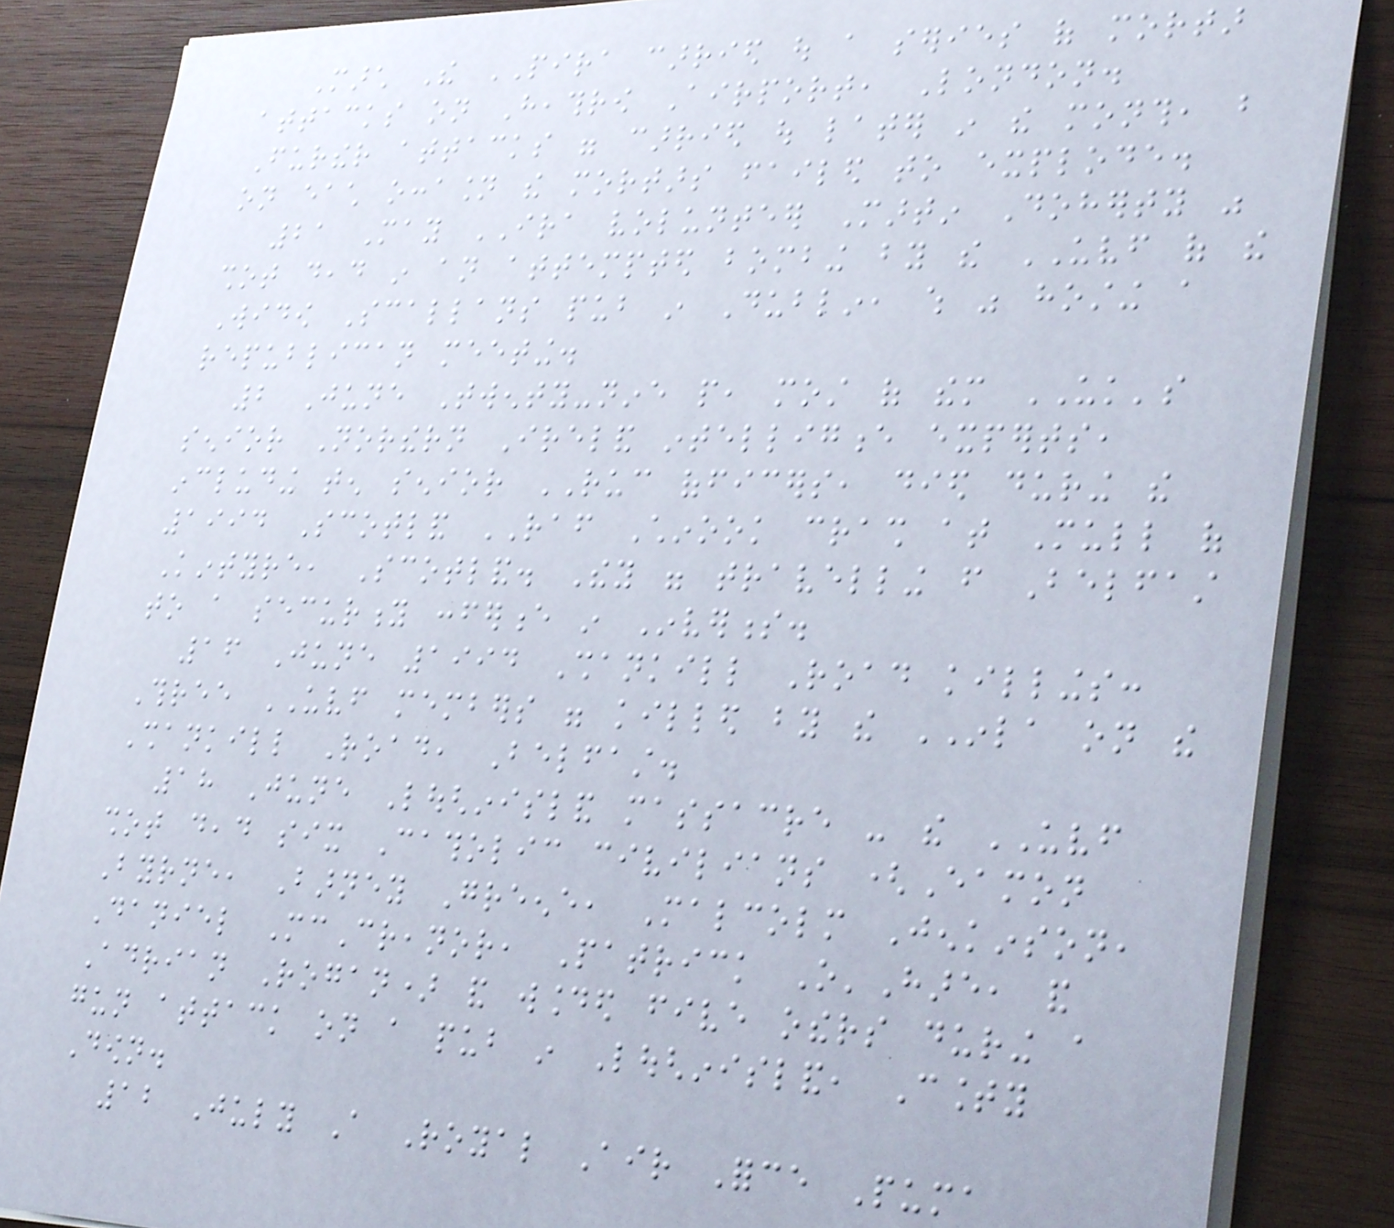March The PIRA carried out a series of mortar
attacks on Heathrow Airport, London.
Further attacks were carried out later in the month, but
on each occasion the mortars failed to explode.
21 May IRA volunteer Martin Doherty was
shot dead in an attempted bombing by the UVF of the
Widow Scallans pub in Dublin, which was hosting a
republican meeting.
2 June Twenty-nine people, most of them UK's
senior Northern Ireland intelligence experts,
including ten senior RUC officers, died during the
1994 Scotland RAF Chinook crash at Mull of
Kintyre, Scotland. They were travelling from Belfast
to a security conference in Inverness.
16 June 1994 Shankill Road killings:
Three UVF members were killed by the INLA on the
Shankill Road, Belfast.
18 June Loughinisland massacre - the UVF
shot dead six Catholic civilians (Eamon
Byrne, Barney Greene, Malcolm Jenkinson,
Daniel McCreanor, Patrick O'Hare, and
Adrian Rogan) and wounded five others during a
gun attack on a pub in Loughinisland, County
Down.
12 July A Royal Air Force Puma
